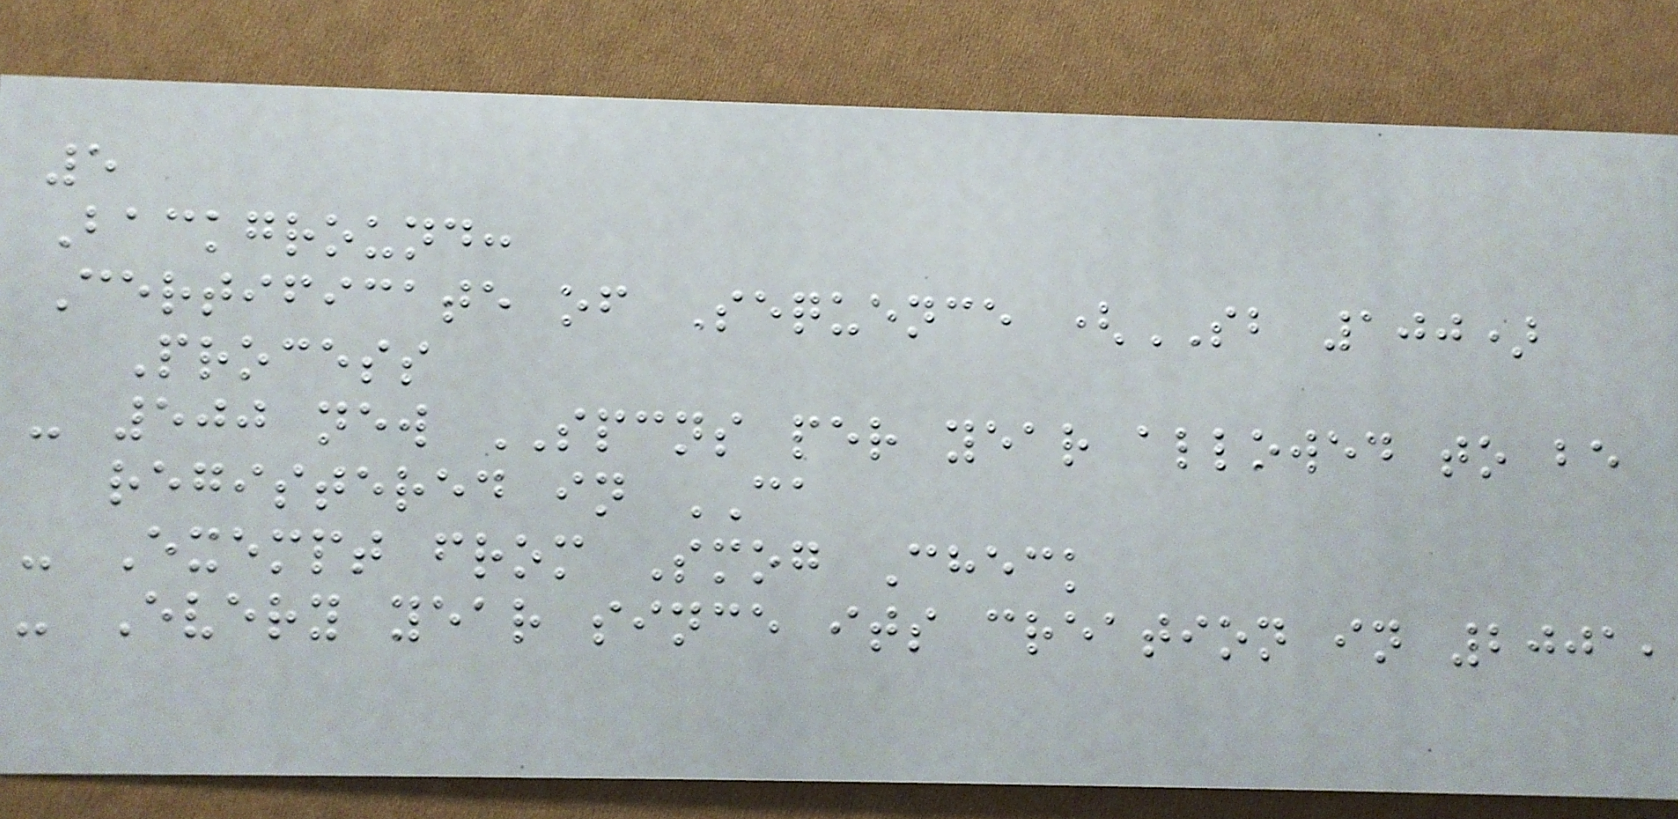5
Background:
Certificate of Sequence (SB 100)
Process
- 500 new SPCNS per year allowed to be
registered in CA
- Exempt from Smog Check
- Every year since its creation in 2001,
